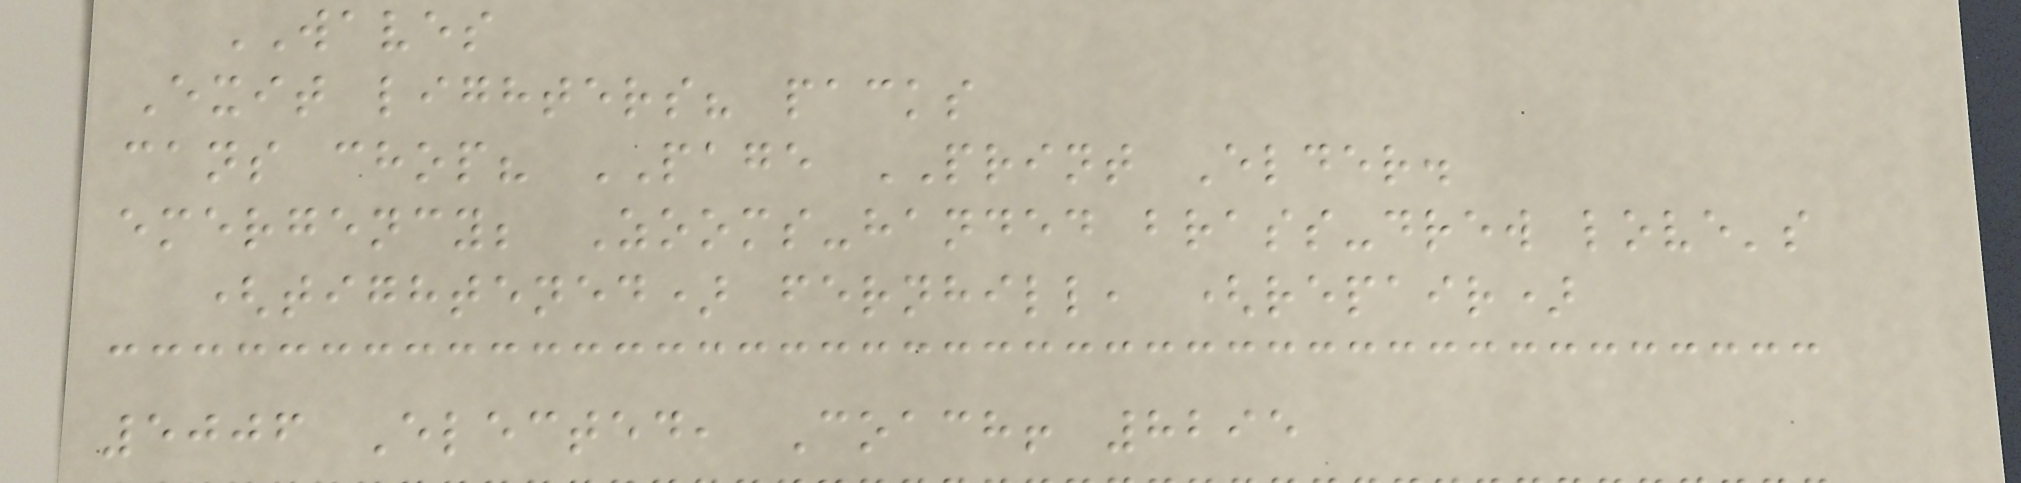WAVES
Exit lighters? packs
cans chop? PAGE PRINT Elder.
emergency; Zooms-handed brass-drew love's
(tightened) fernhill, (repair)
5006 Elected, Coach! 8295
